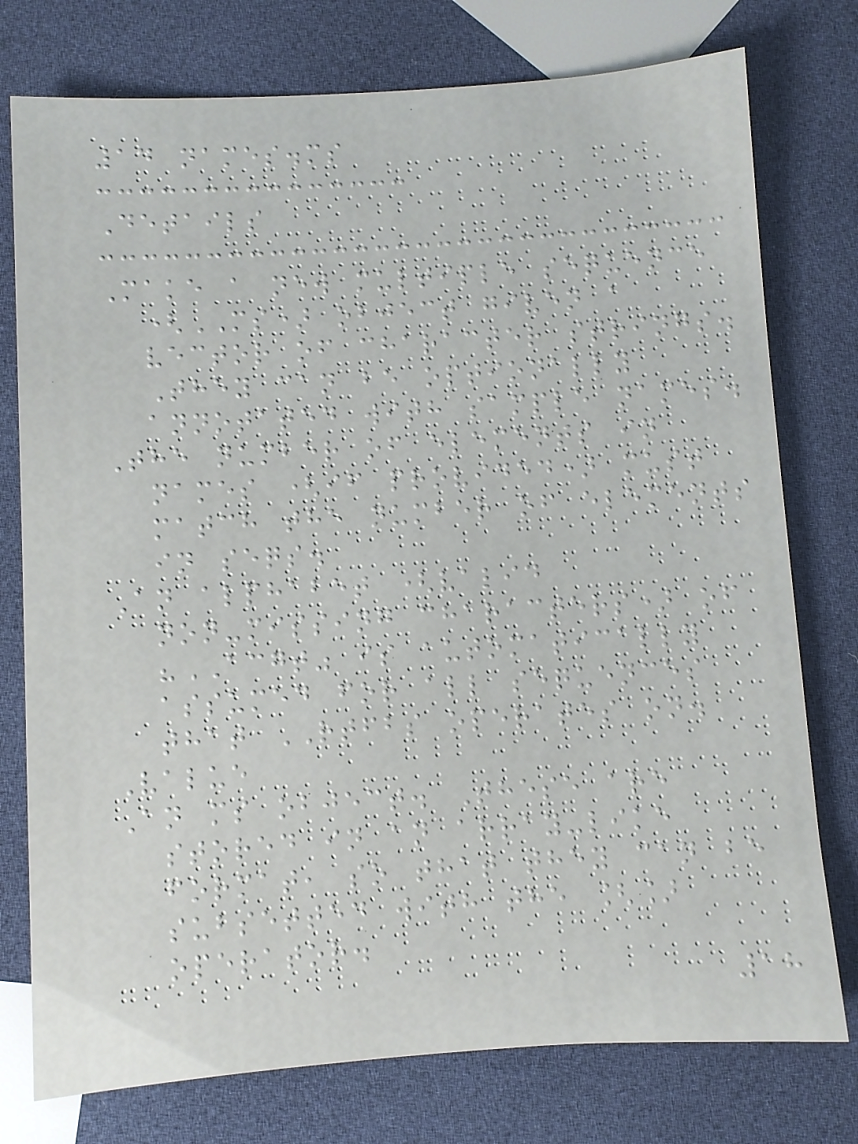14 names.ms
Details
Make a new multiple sequence
(MS) object given a
vector of character strings.
They can be optionally
annotated with sample names.
The number of elements in
names (if provided) must
match the number of elements
in seqs.
An alphabet (valid
non-missing characters) of
"ACGT" is automatically
assumed for all sequences
that RTFBS operates on.
Value
An ms object. These are
stored in an array-like
format, so that they can be
subsetted with the []
operator.
18
